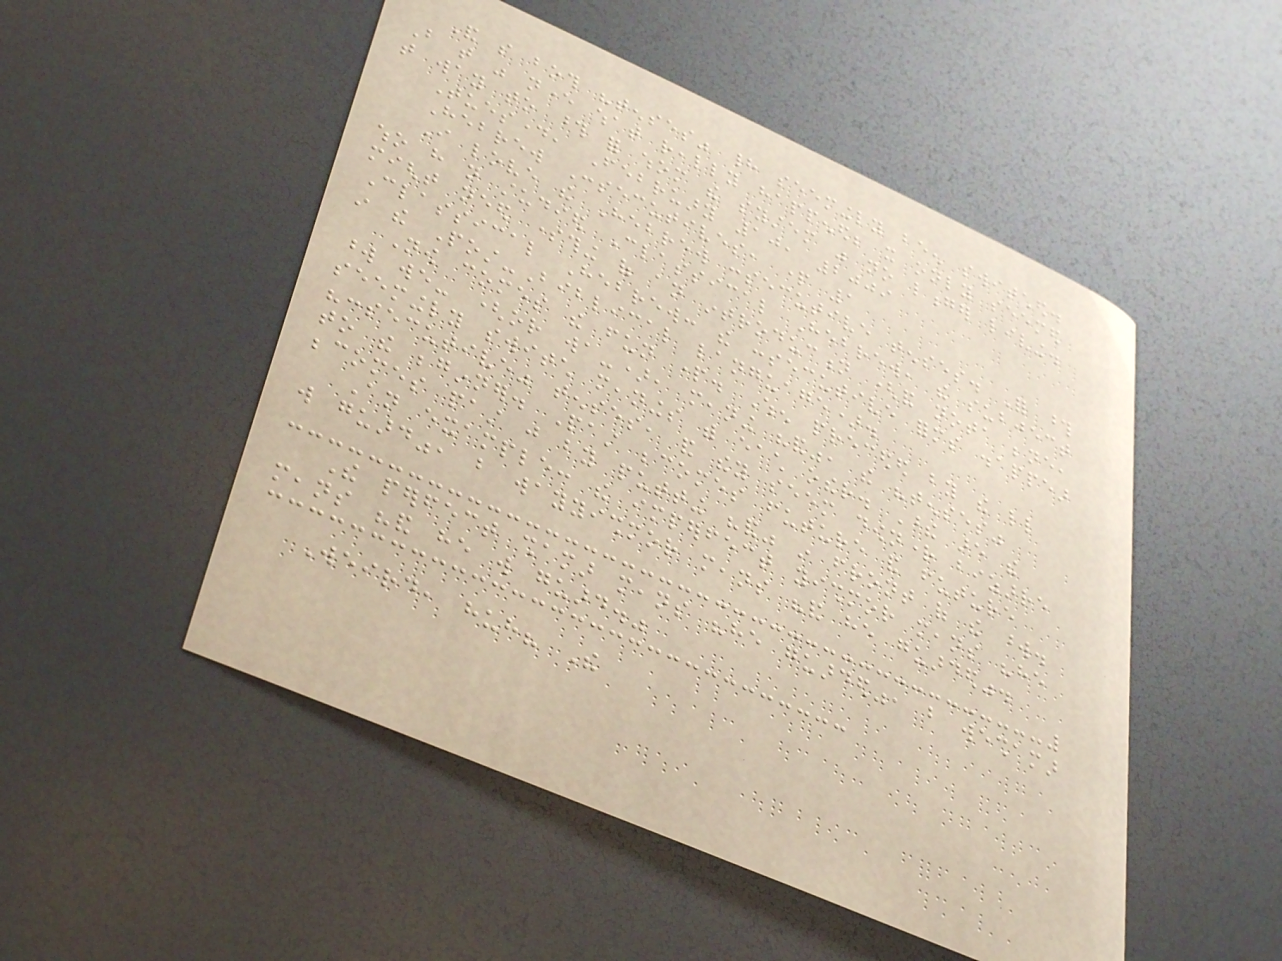And so both "tenses" had seemingly been switched.
But that was never what really happened; it only seemed
that way to those for whom the system was no longer living.
Tuesday, February 10, 2009
Hebrew Consecutives, part 1
I love the Hebrew consecutive tenses. For those
who have not studied Classical Hebrew, the subject
might need something of an introduction (and nota bene,
Classical Hebrew: the consecutive forms disappear
in the Post-Biblical language).
Now comes the fun part. When preceded by the little
word we- (or wa-), meaning "and", the "tenses"
seemingly switch meanings with each other. These are the
"consecutive" tenses, and they seem downright bizarre
to the beginner. Past becomes future and future
becomes past just by putting "and" in front of the word.
An example: the imperfect yishmor means "he
will guard", but wayyishmor means "and he guarded".
The perfect shamar means "he guarded", but weshamar
means "and he will guard."
Weird, huh? The
